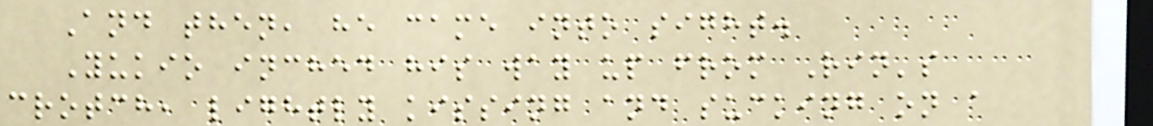And then, he came into sight.
Yukio inched his way up from Rin's
crotch, lightly kissing and sucking on a
